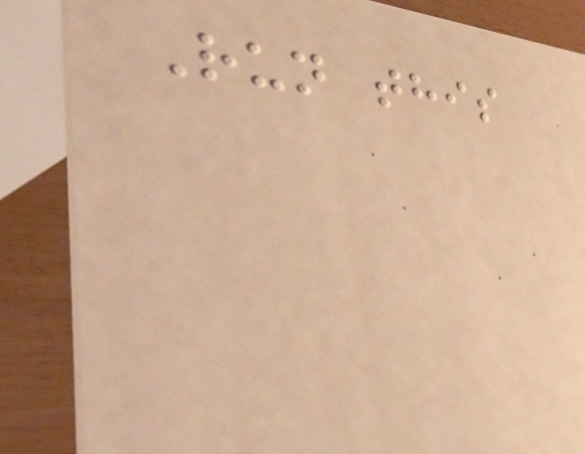Run this
